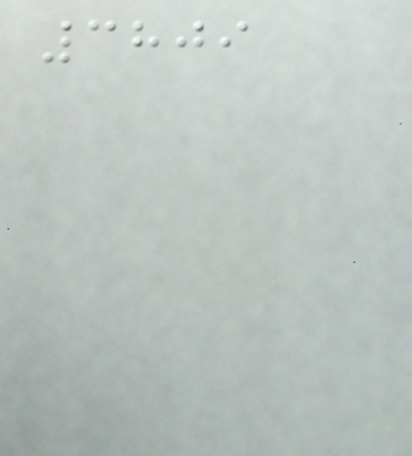3809
